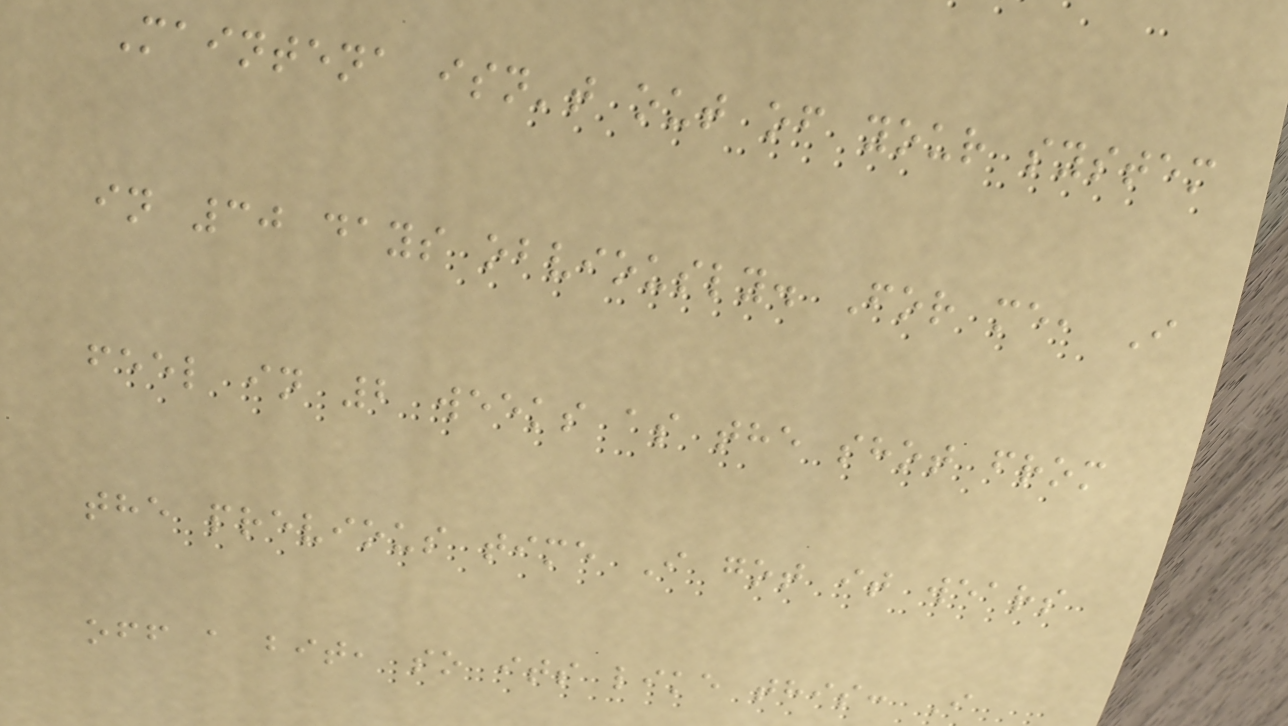Maintena isn't out of your system
in 30 days obviously. For me, I
feel in 2 weeks as the shot from
the previous time I got it wears
off a bit, so its like this: I
